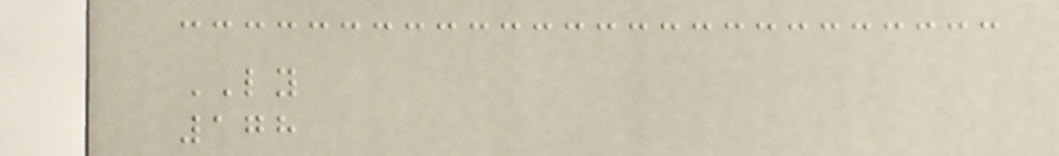LY
178
